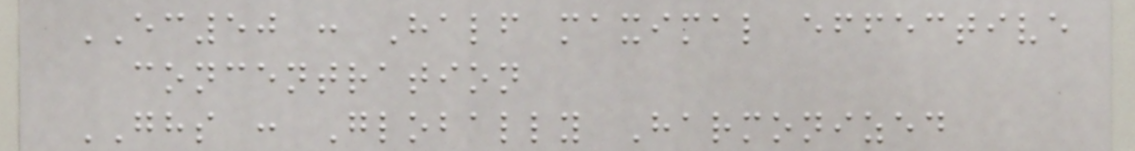EC50 : Half maximal effective
concentration
GHS : Globally Harmonized
